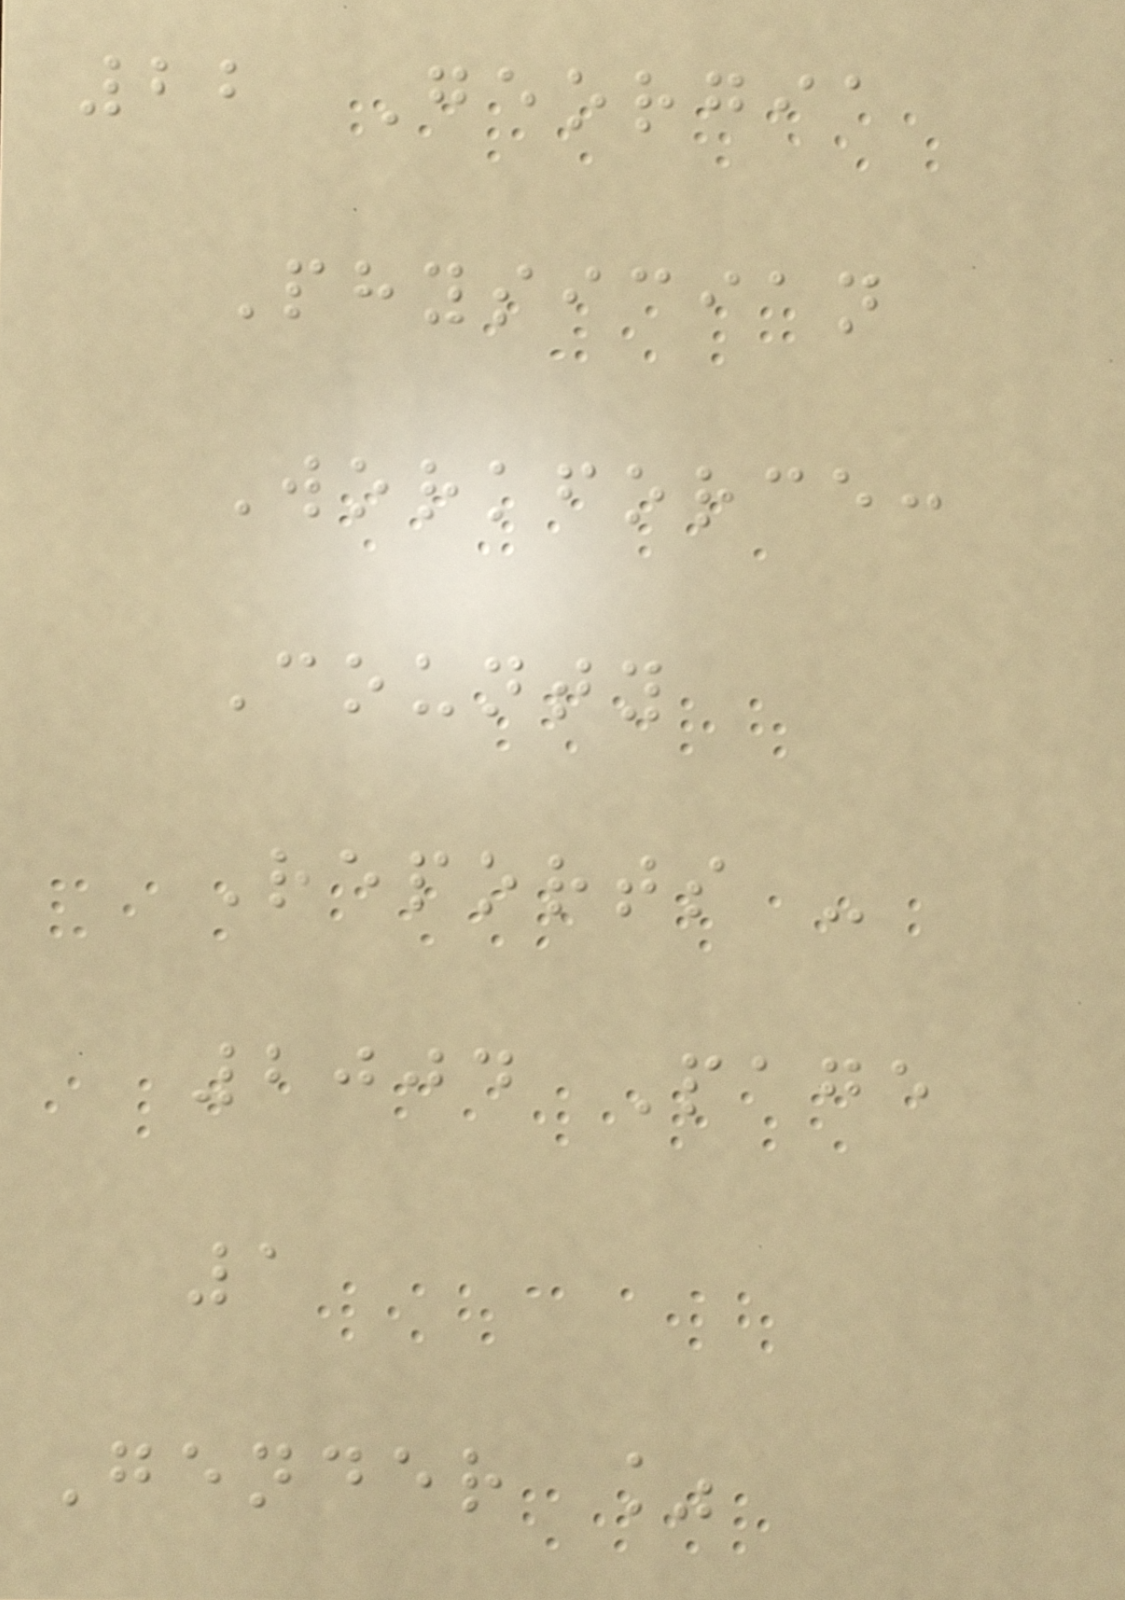22 Georgia
Physician
Workforce:
County
Reports -
2004 Page
1
Gender %
